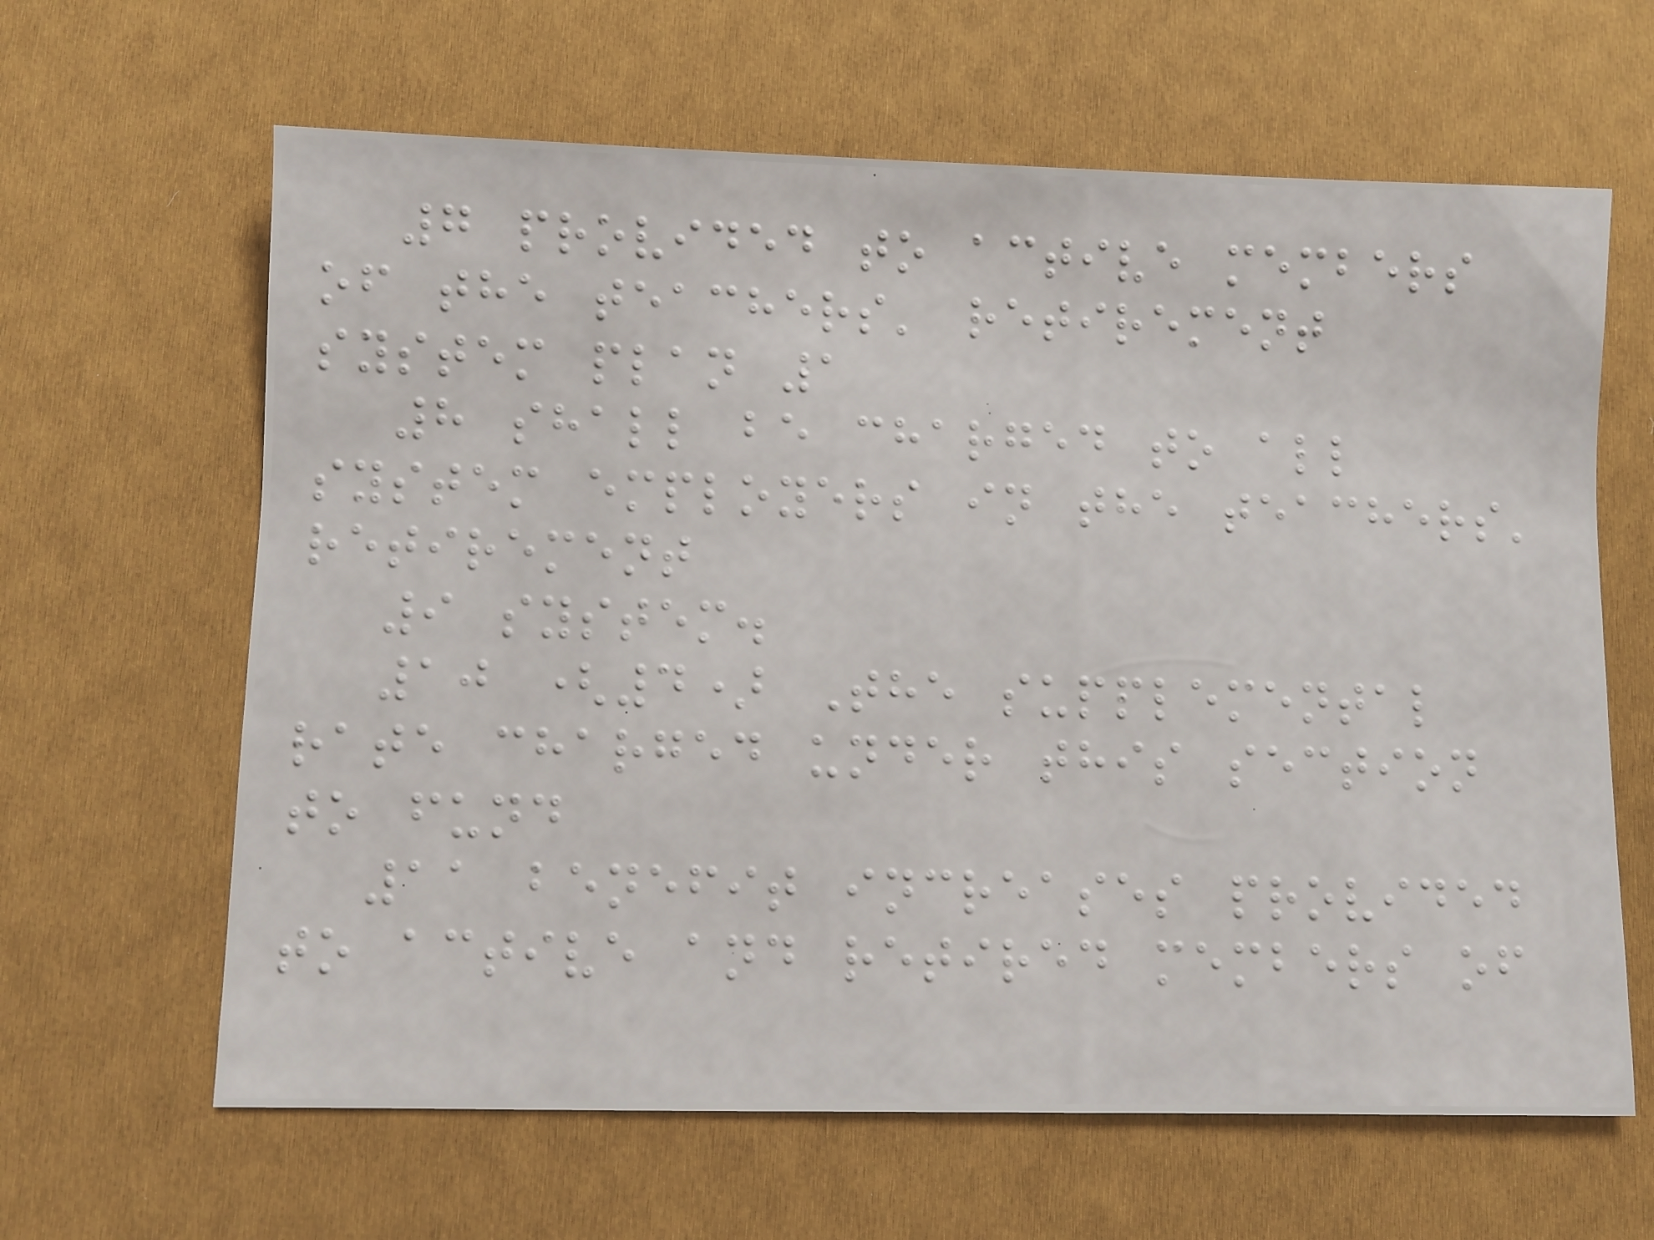7 provided to active members
of the teachers' retirement
system plan 1
8 shall be charged to all
system employers in the teachers'
retirement
9 system.
10 (4) The supplemental
rate charged under this section
to fund
11 benefit increases provided
to active and retired members of
